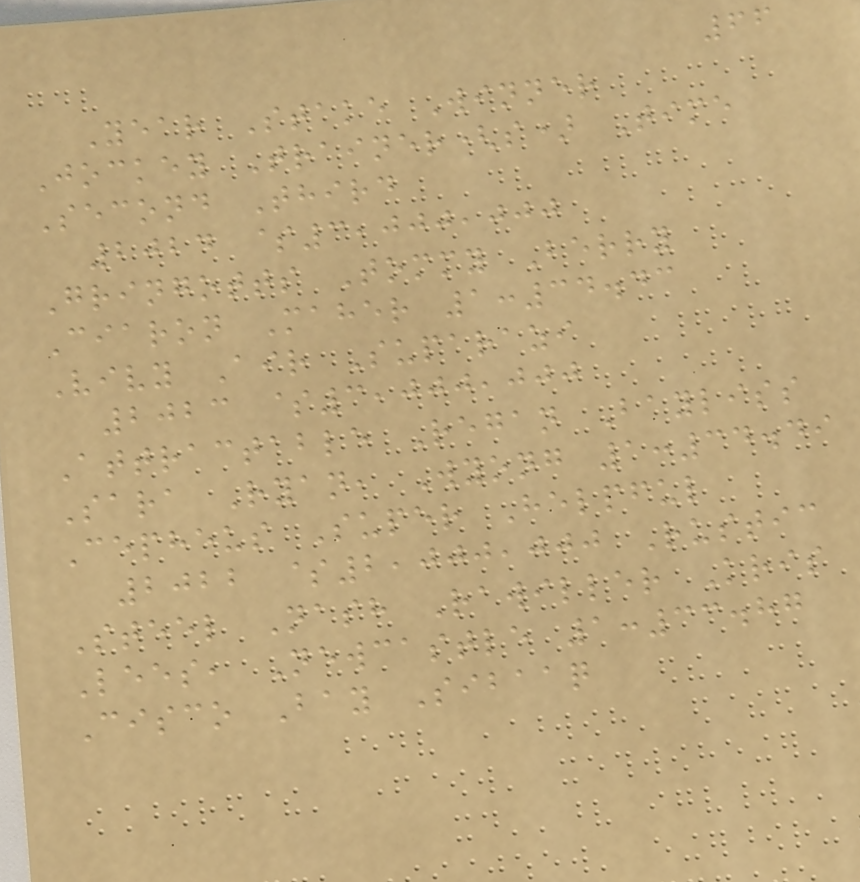66
Year Stake Winner
Jockey Trainer(s) Time
Second Third
2024 $3,000,000
Gringotts Tommy Berry
Ciaron Maher 1:34.43
Vivy Air Suparazi
2023 $3,000,000
Attractable Regan Bayliss
Sara Ryan, Wyong 1:34.49
Cepheus Super Helpful
2022 $2,000,000 Rustic
Steel Nash Rawiller Kris
Lees, Newcastle 1:33.87
Cisco Bay Sibaaq
